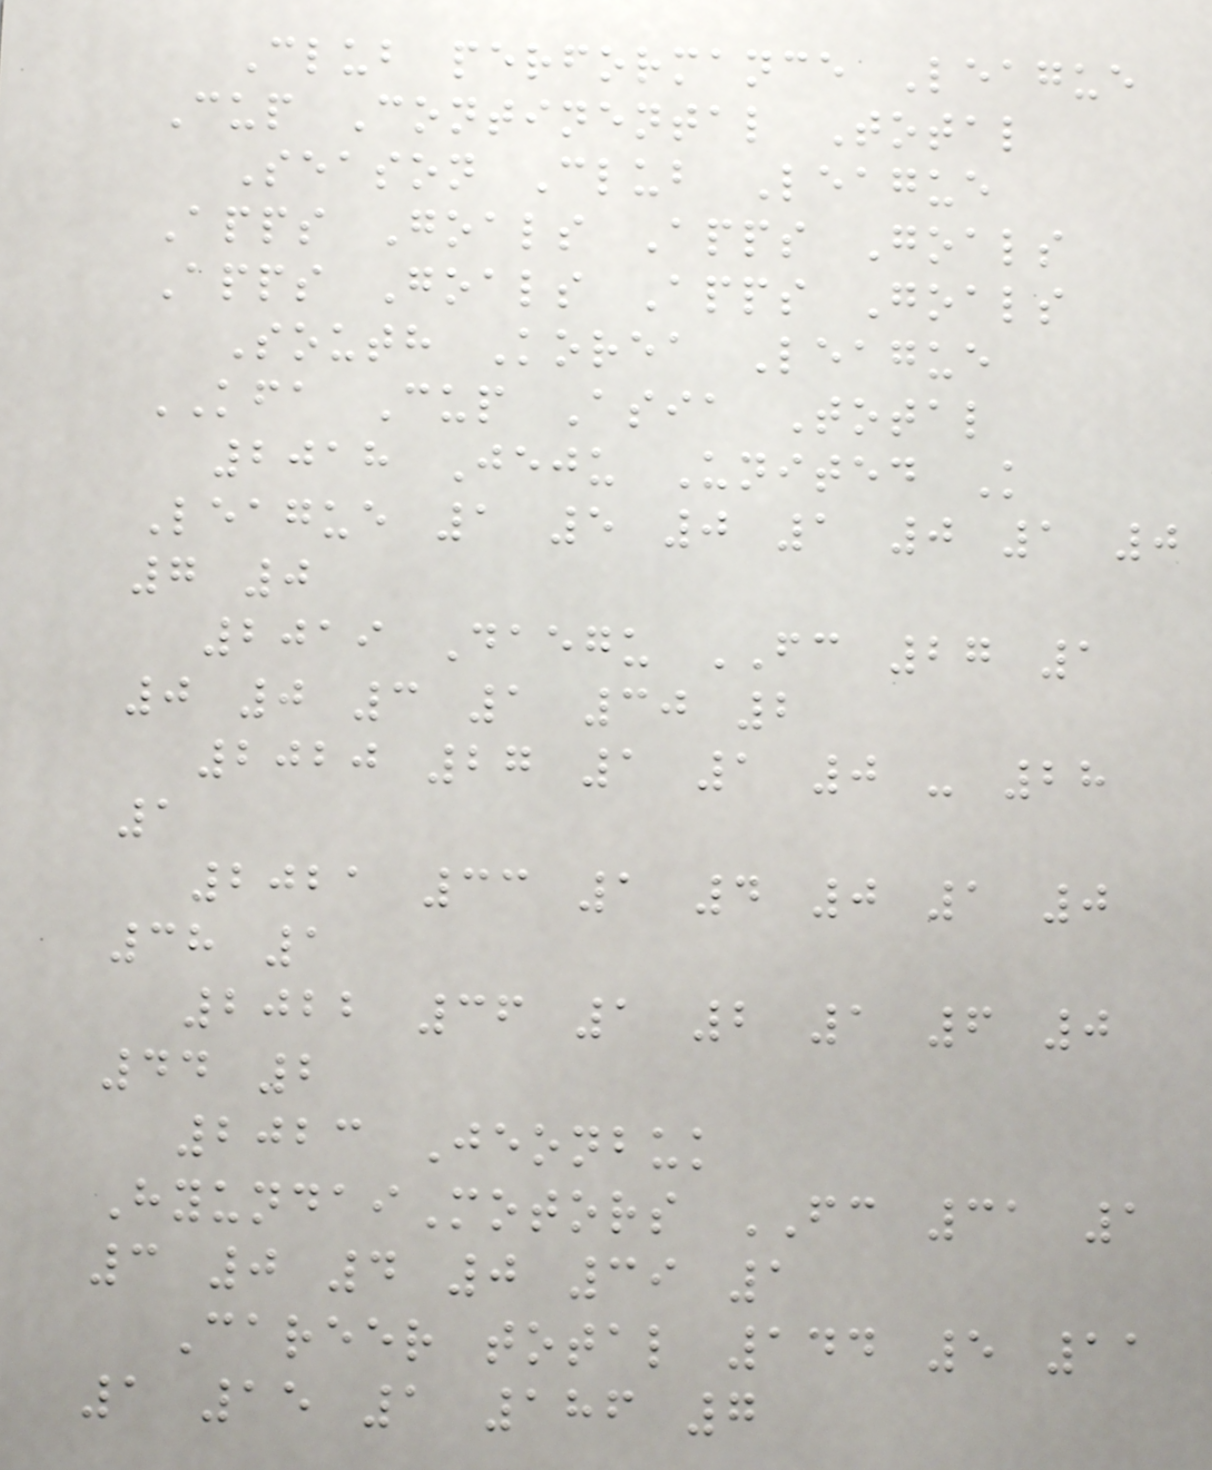Club performance League
Cup Continental Total
Season Club League
Apps Goals Apps Goals
Apps Goals Apps Goals
South Korea League
KFA Cup Asia Total
2018 Jeju United K
League 1 5 0 1 0 1 0
7 0
2019 Daegu FC 27 1
0 0 3 1 30 2
2020 27 1 1 0 - 28
1
2021 33 1 4 0 1 0
38 1
2022 36 1 2 1 6 0
44 2
2023 Jeonbuk
HyundaiMotors FC 31 1
3 0 4 0 39 1
Career total 144 5 11
1 15 1 186 7
